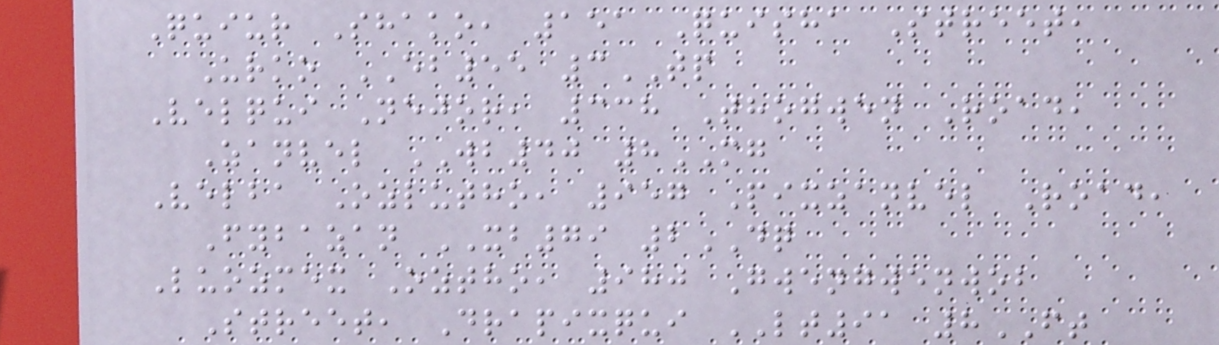Quiur Shako, 151 Quisha Street,
Urko EB55 3TP
Velqui Nejor, 338 Thogwen Road,
Zanvel WB40 8MG
Velba Ozlutho, 957 Pixzanvel Road,
Fybazan XB79 2DQ
Luozmex Oztho, 980 Gwengwenwob
Street, Drapixqui LT91 8FT
